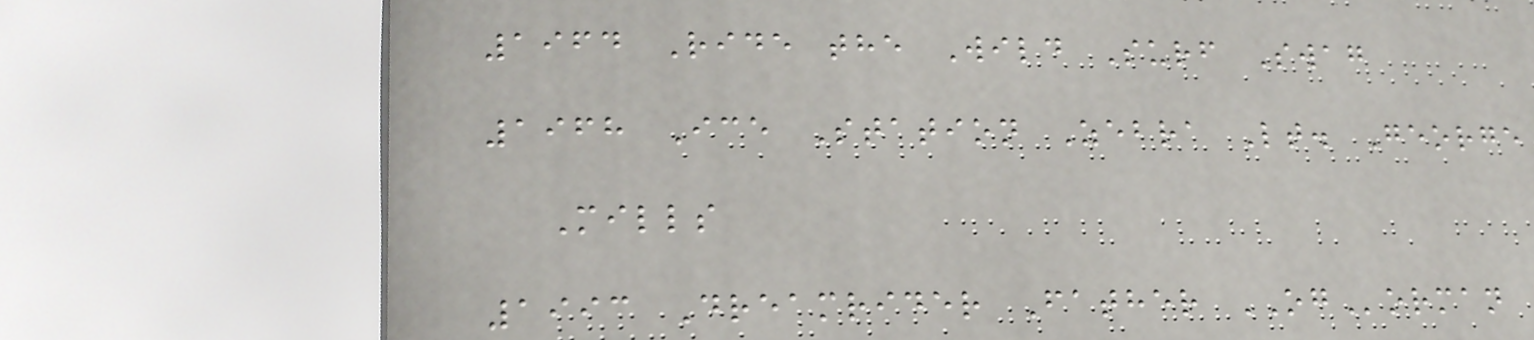1964 Ride the Wild Surf Swag
1968 Ice Station Zebra Lt. George
Mills
1993 Dreamrider Father OGorman
